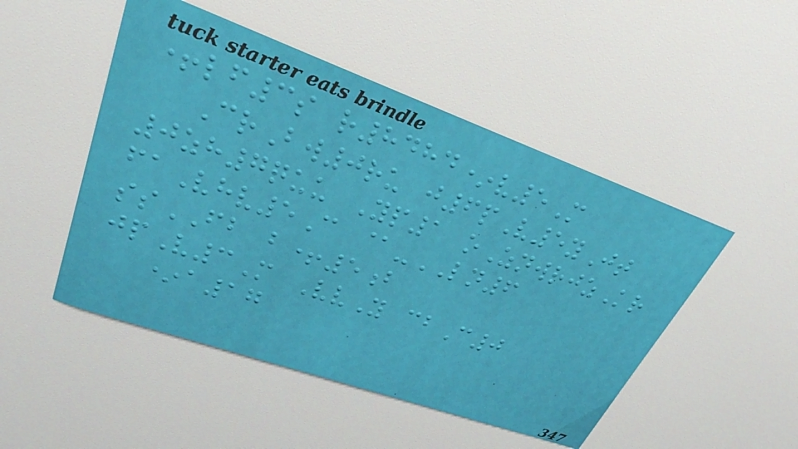+lf3s r8484*v5M
CrBw0ru j6pV5yJt
0zh7quu Yp1 oZnwrjzKr
faVhv5C @-LN6
ssFB b+5b
jpV3M VvY cbC0
*a17
